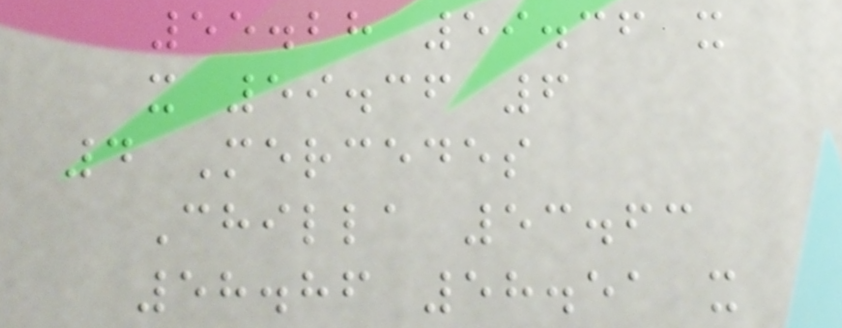55.28 59.36 x
x 59.36 6
4 Mercedes
Chilla 53.63
58.86 58.51 x
